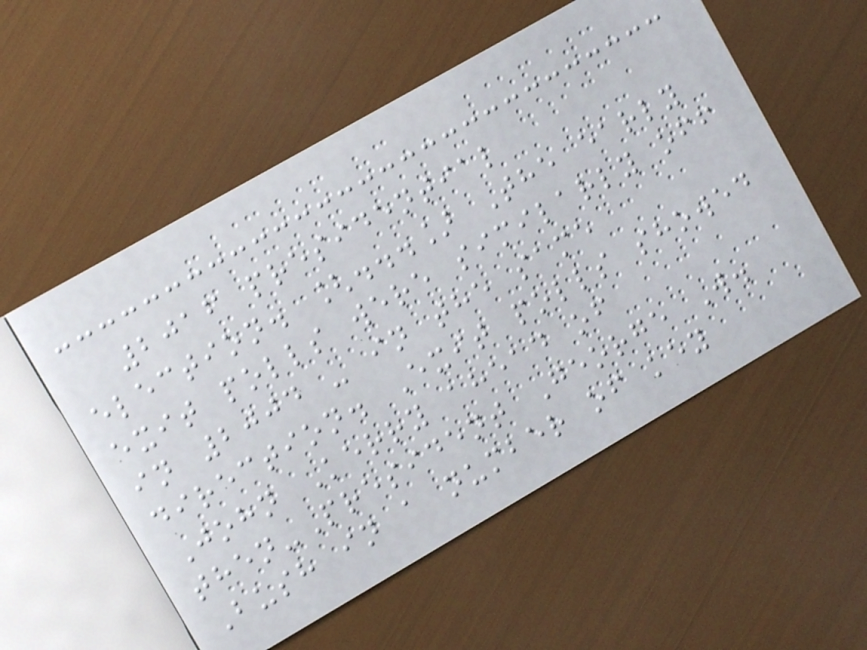2016 presidential
election. [...] The early
exit polls were similarly off
in 2004 - in the same
direction. Exit polls showed
John Kerry ahead of
then-President George W.
Bush in a number of key
